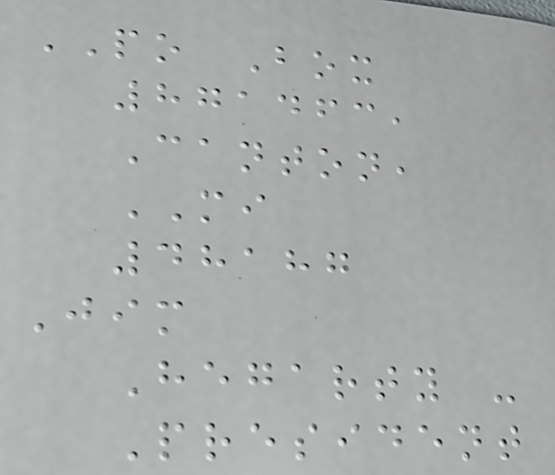PO Box
871463,
Canton,
MI
48187
Jim
Hegarty -
President
